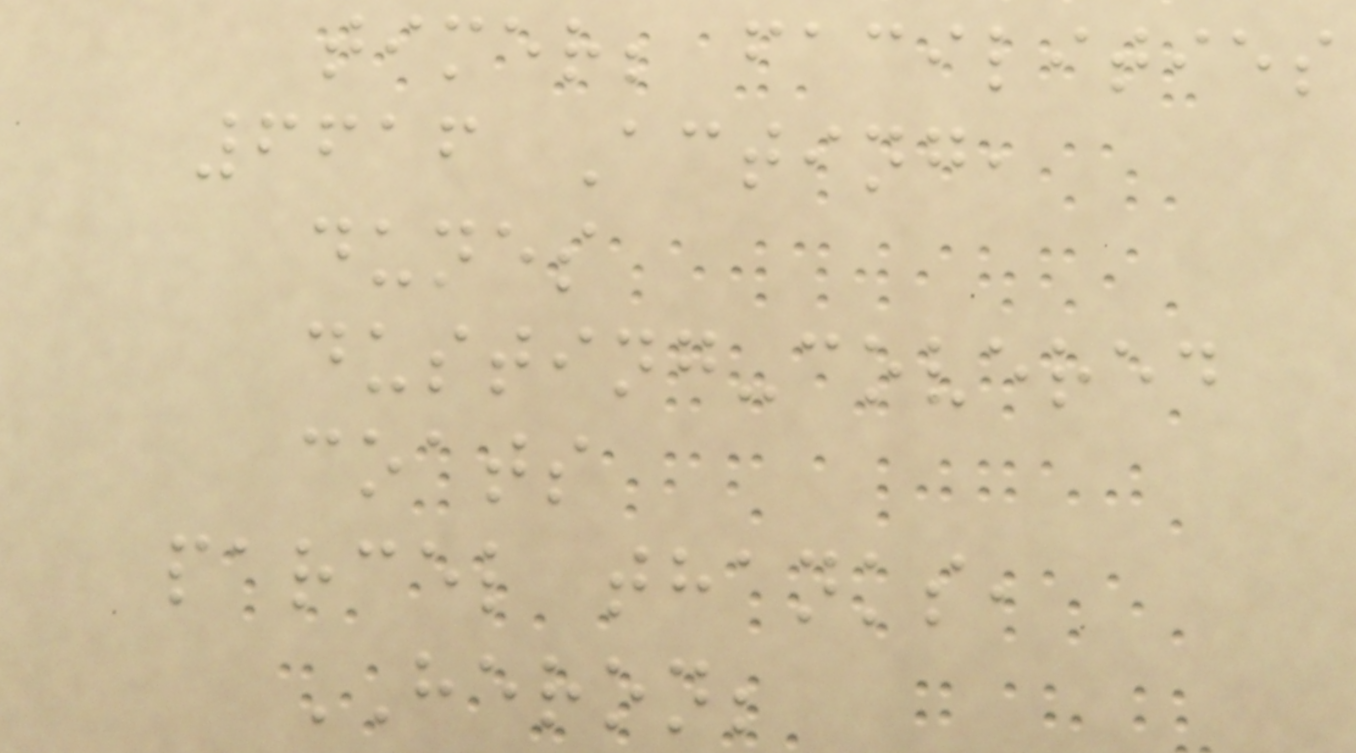timer; facilities
6616 Acting,
dunes
dusting-covered
coats
parcel thanks,
HERON;
